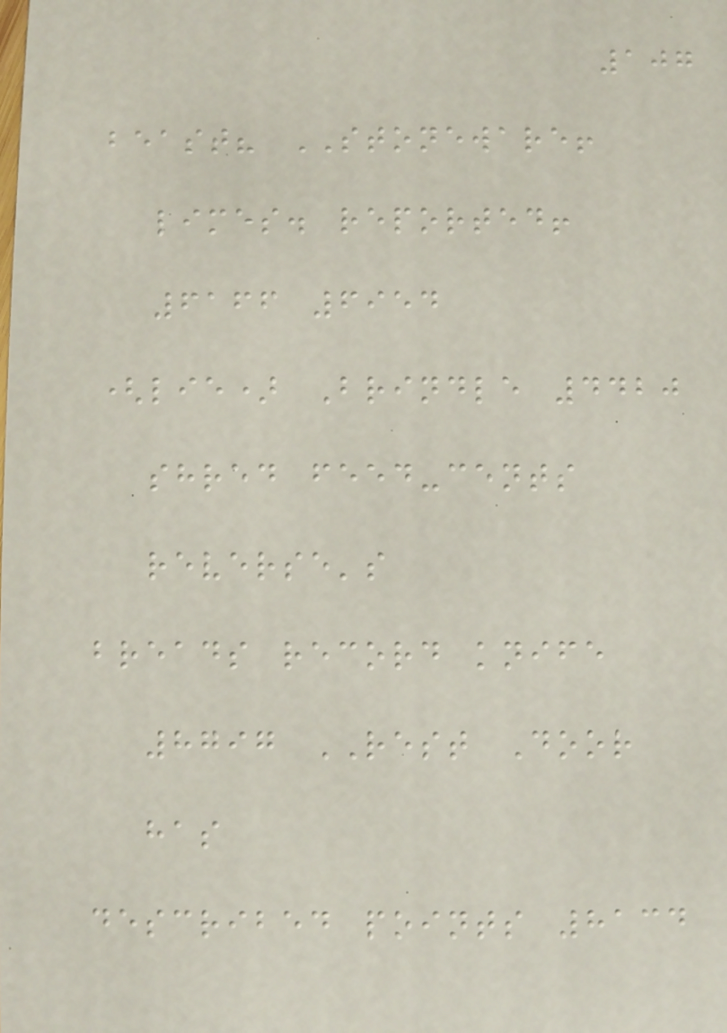107
beast? STONEWARE!
limes. reported!
6166 6954
(lie) Brindle 4420
shred feed-cents
reverse's
breads record knife
8797 REST Door
has
described points 8134
